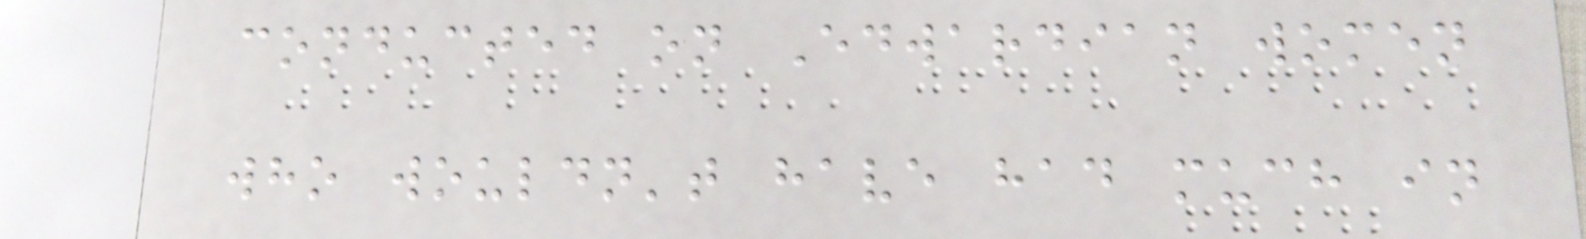conducted on Edwardian women
who wouldn't have had much in
